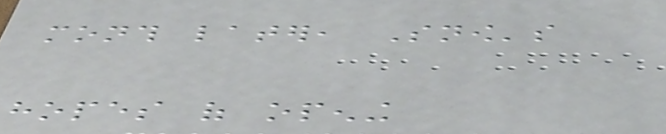month later, Snow's
hopes of opening
